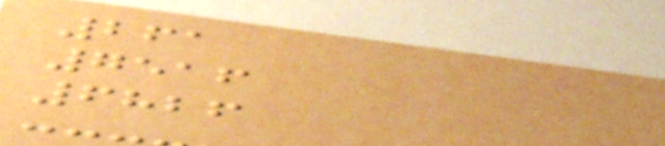261
7516
6826
